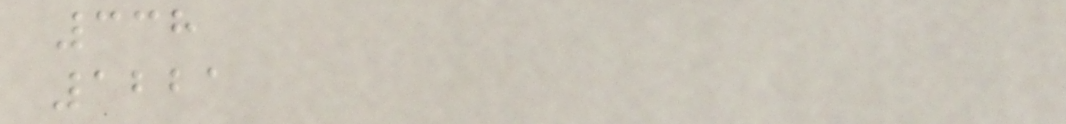338
1221
